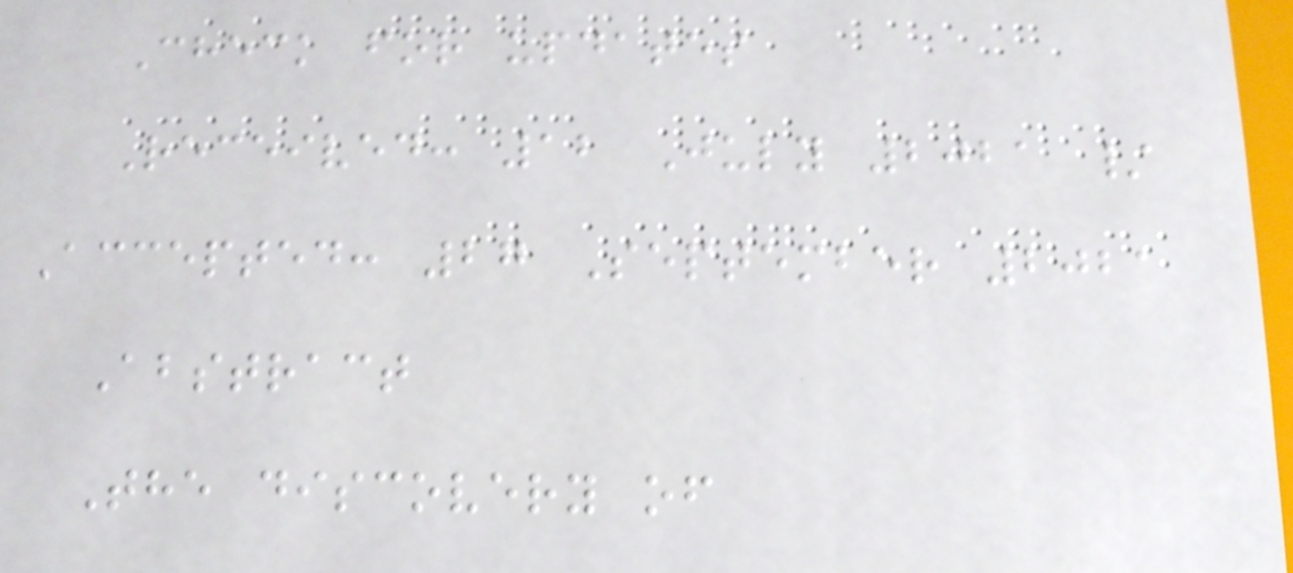Check for updates
Received: 12 July 2021 /
Accepted: 27 September 2021
Abstract
The discovery of
